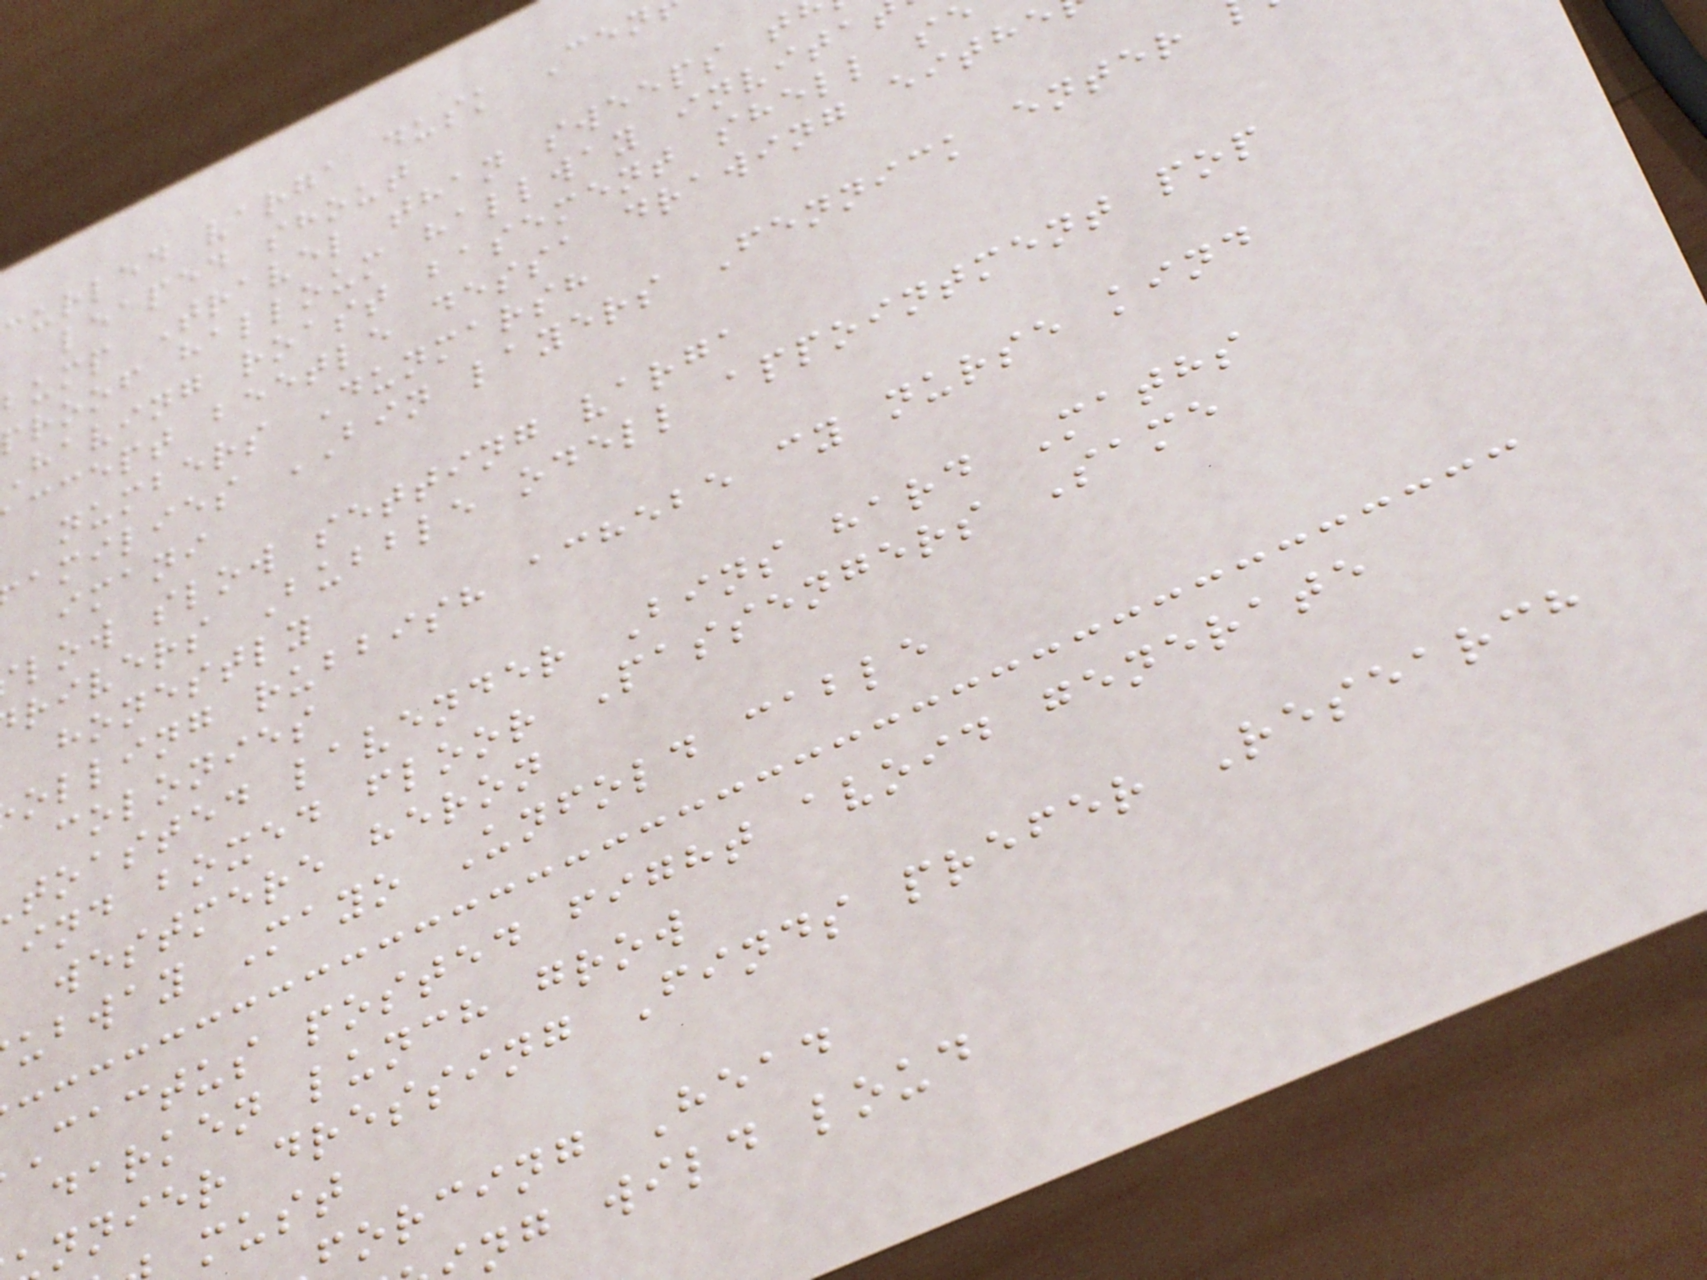curled varga dusk Cen
leaped shout
bump Travel than sweeps t
proof halloum hallway invita
having roast basement shell s
ccept beetle dessa drawing eithe
numbers Dunmarsh
amilies BIN layers Fennick enter
imani
low slow setting varga
rivers Bubble odell appointment pop
honestly
olling rubbish achebe cy nurse kind
colonies
toasted lavender Bins hard Maths
ind boxed floor Passengers Same
westmere heron
ubway Mayo Unfold cable
cactus posted fight avoid generate
darken lunch grow
nnier dressing Finds prefer Research
must
forcing Head
ng wild loud
